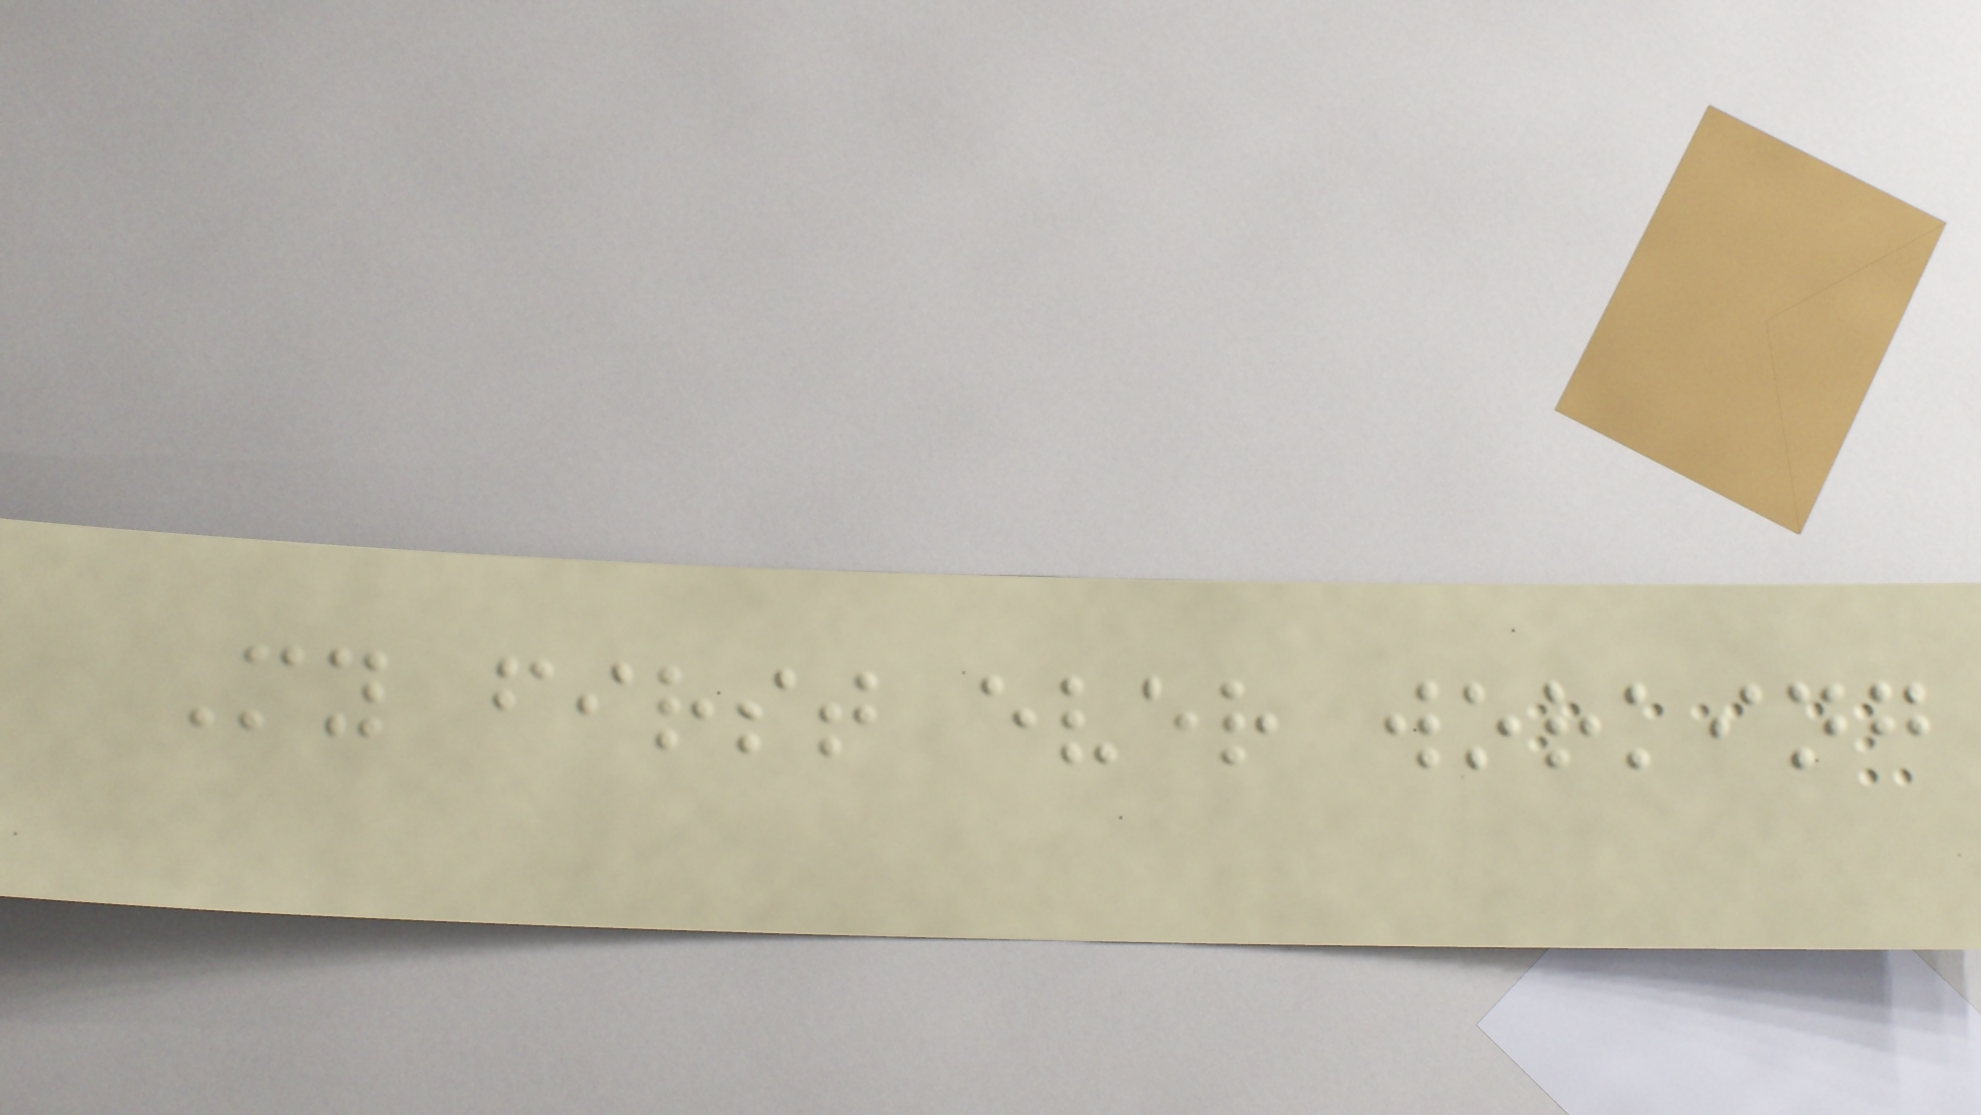My first ever working
